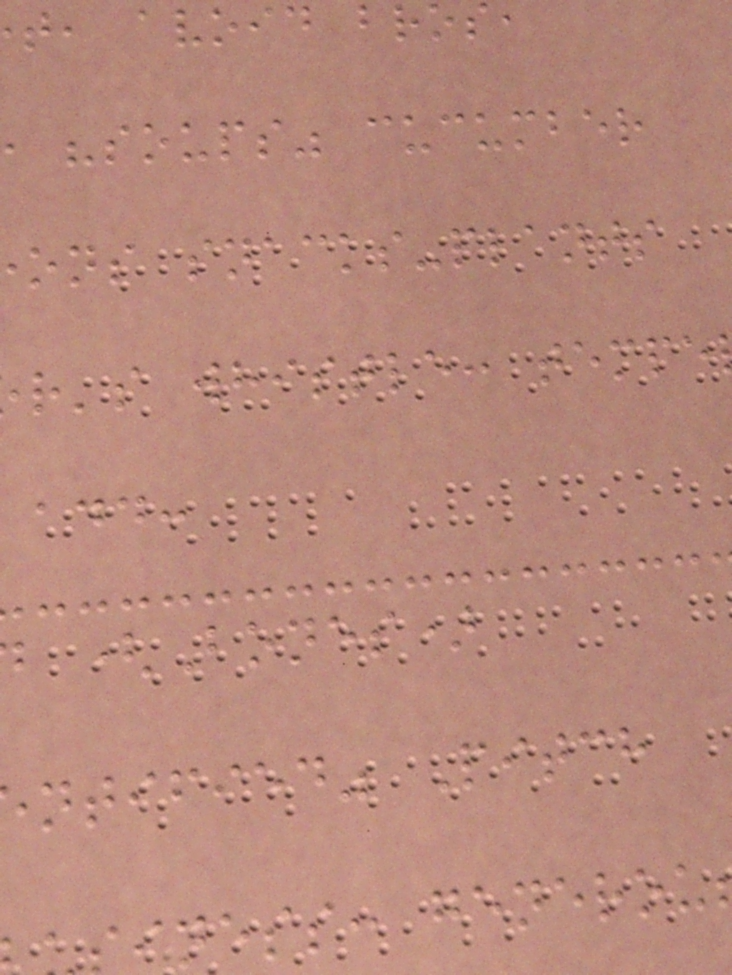t, avoid bros
"soups" cucumber
ons snacks-plants
r's whistle: tempe
add:
(Bones)
ntified" Pitch
ness: generou
